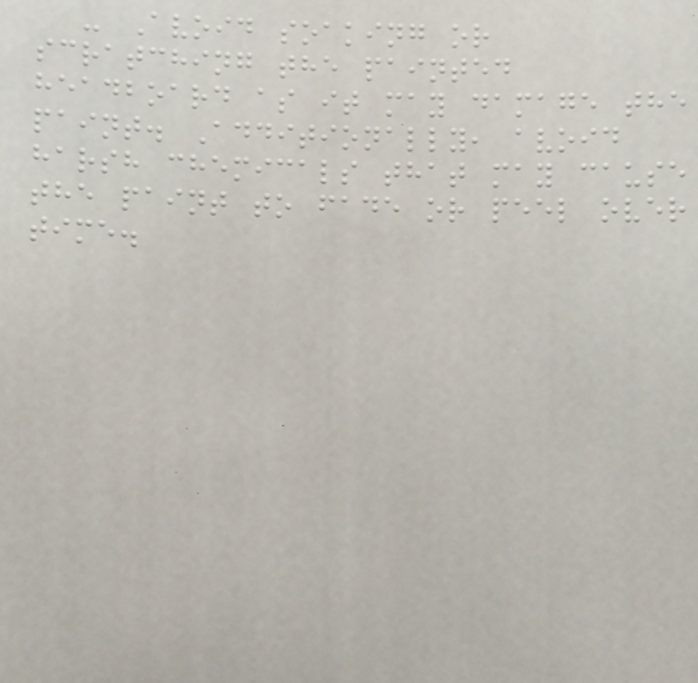- Avoid soaking or
scratching the painted
headboard as it may damage the
paint. Additionally, avoid
harsh chemicals that may cause
the paint to fade or peel over
time.
